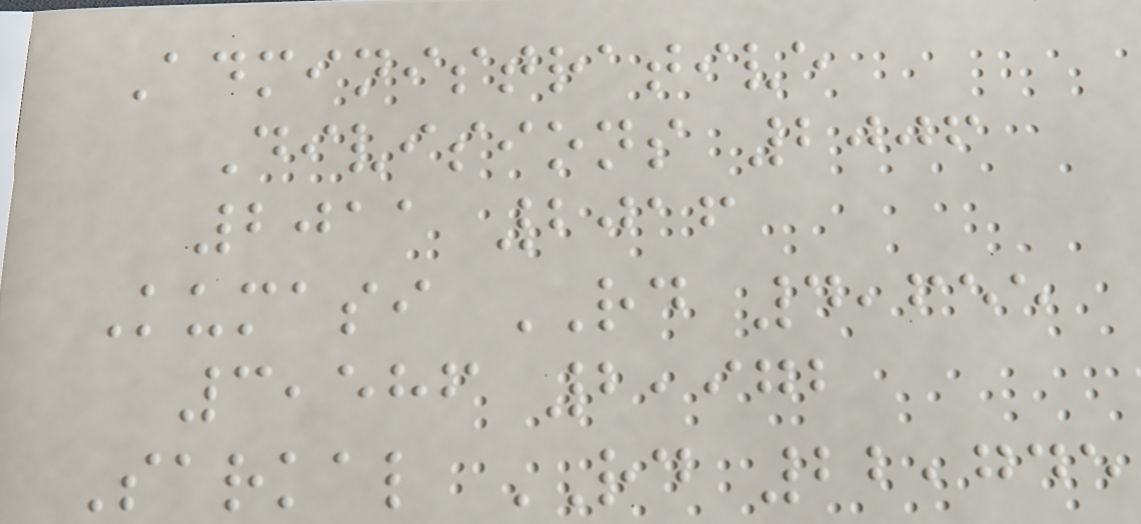Administrative
Divisions 2006
2011 2016
Kumasi RD 4,655
3,586 2,972
Sarkal RD 22,745
